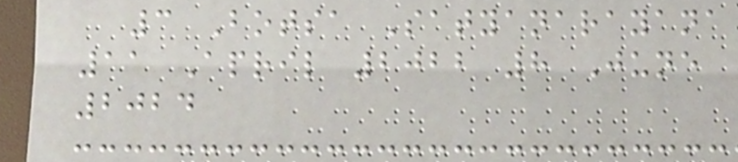3 Botsa Satyanarayana
11 April 2022 8 June
2024
